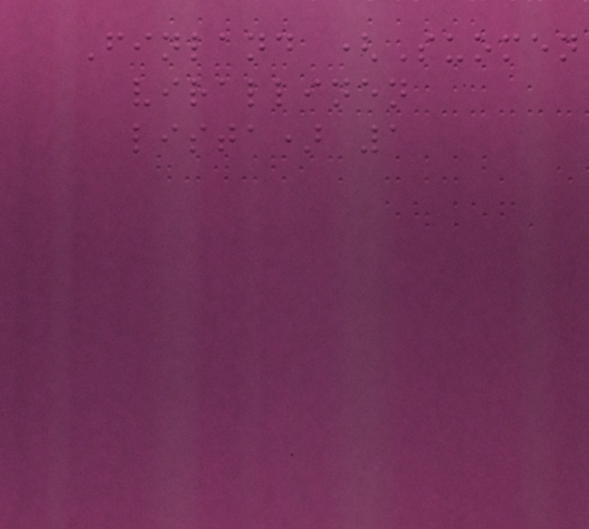Finland (Suomen
virallinen
lista) 1
